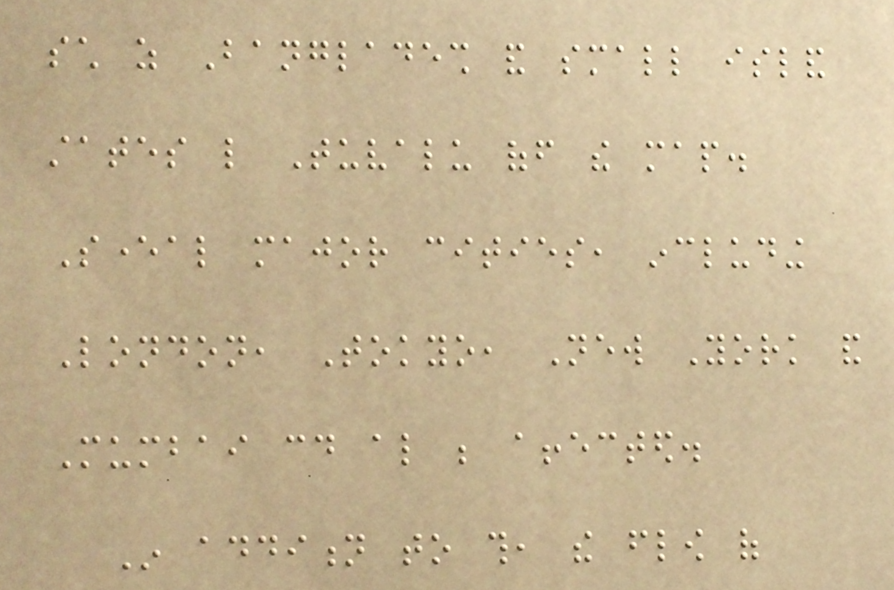such as Bangladesh and small island
states like Tuvalu off the map.
Several major cities, including
London, Tokyo, New York and
Mumbai could also be affected.
In addition to this, the flow of
